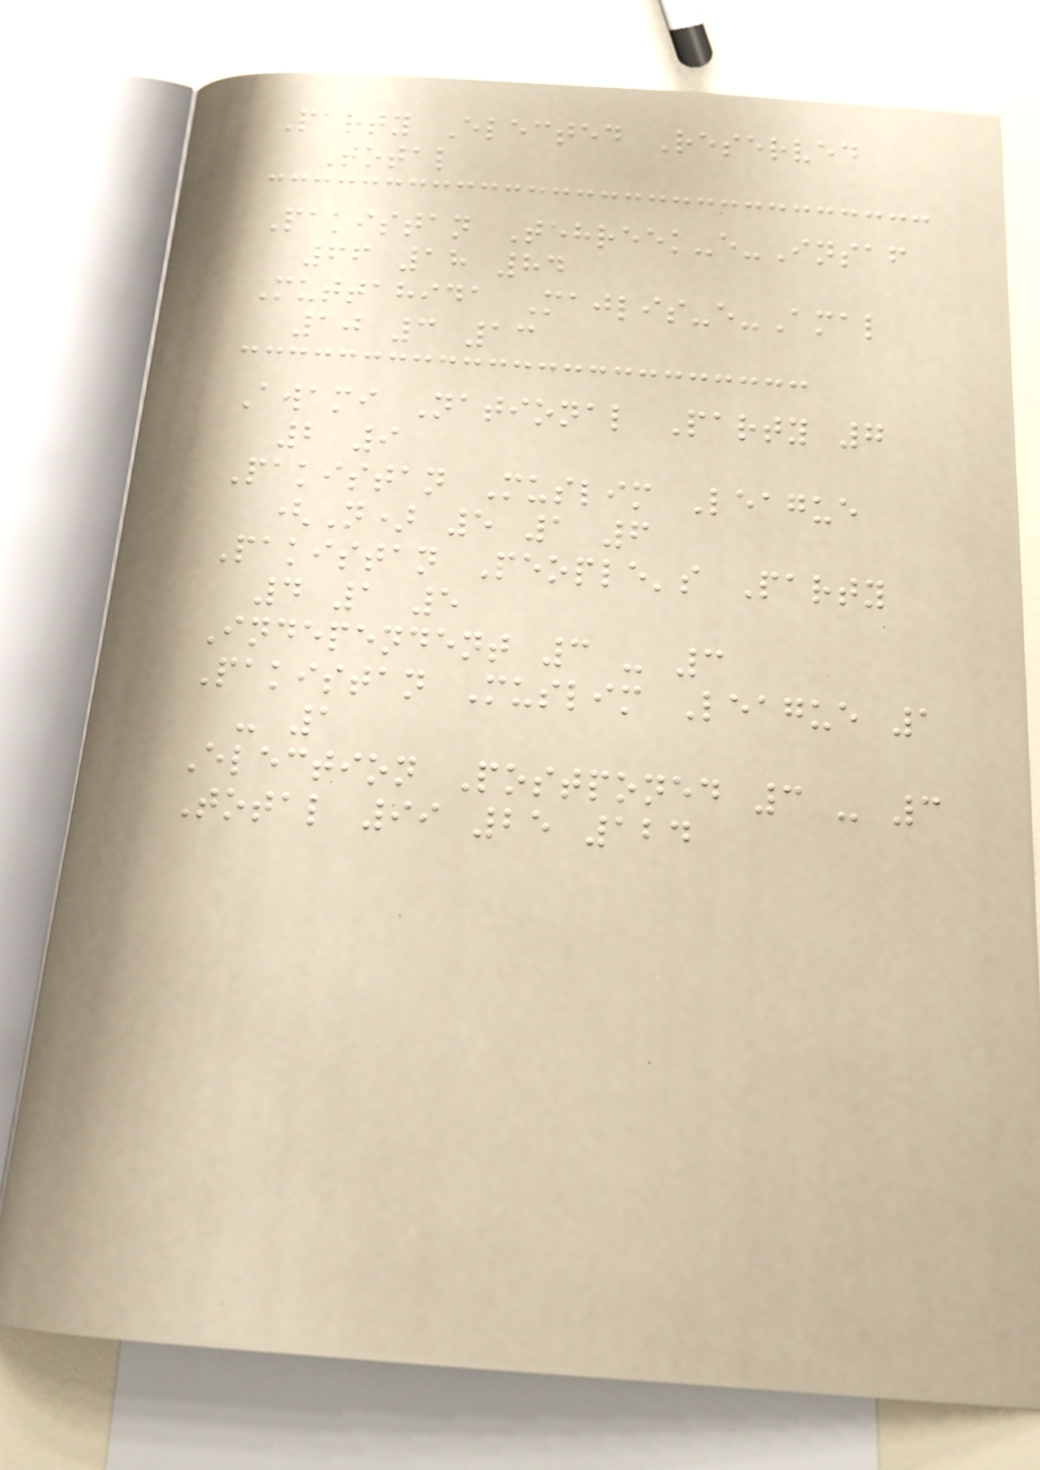Party Elected Reserved
Total
Pakistan Tehreek-e-Insaf
66 18 84
Muttahida Majlis-e-Amal
10 3 13
Awami National Party 7
2 9
Pakistan Muslim League
(N) 5 1 6
Pakistan People's Party
4 1 5
Independent 3 - 3
Pakistan Muslim League 1
- 1
Election Postponed 3 - 3
Total 99 25 124
